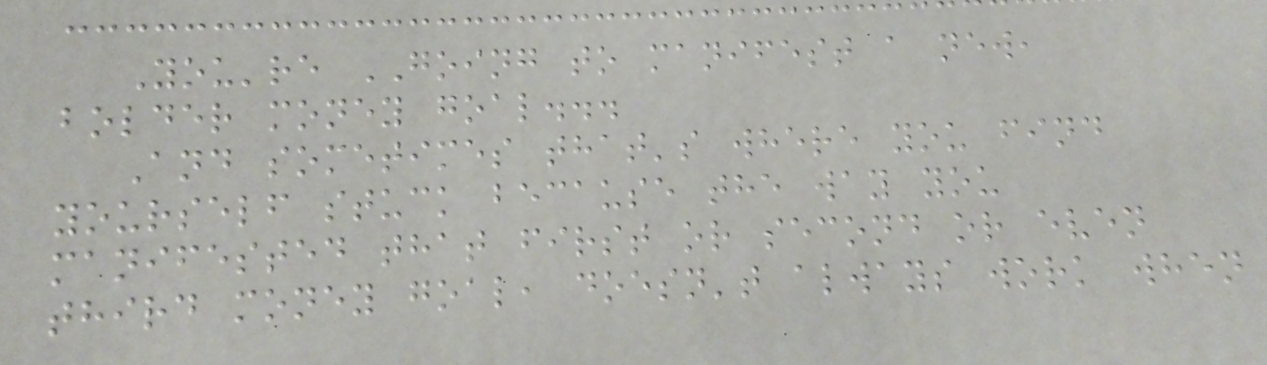You're GOING to manifest a new,
bolder money goal...
And sometimes that's where you find
yourself stuck because the way you
manifested that first or second or even
third money goal, doesn't always work when
